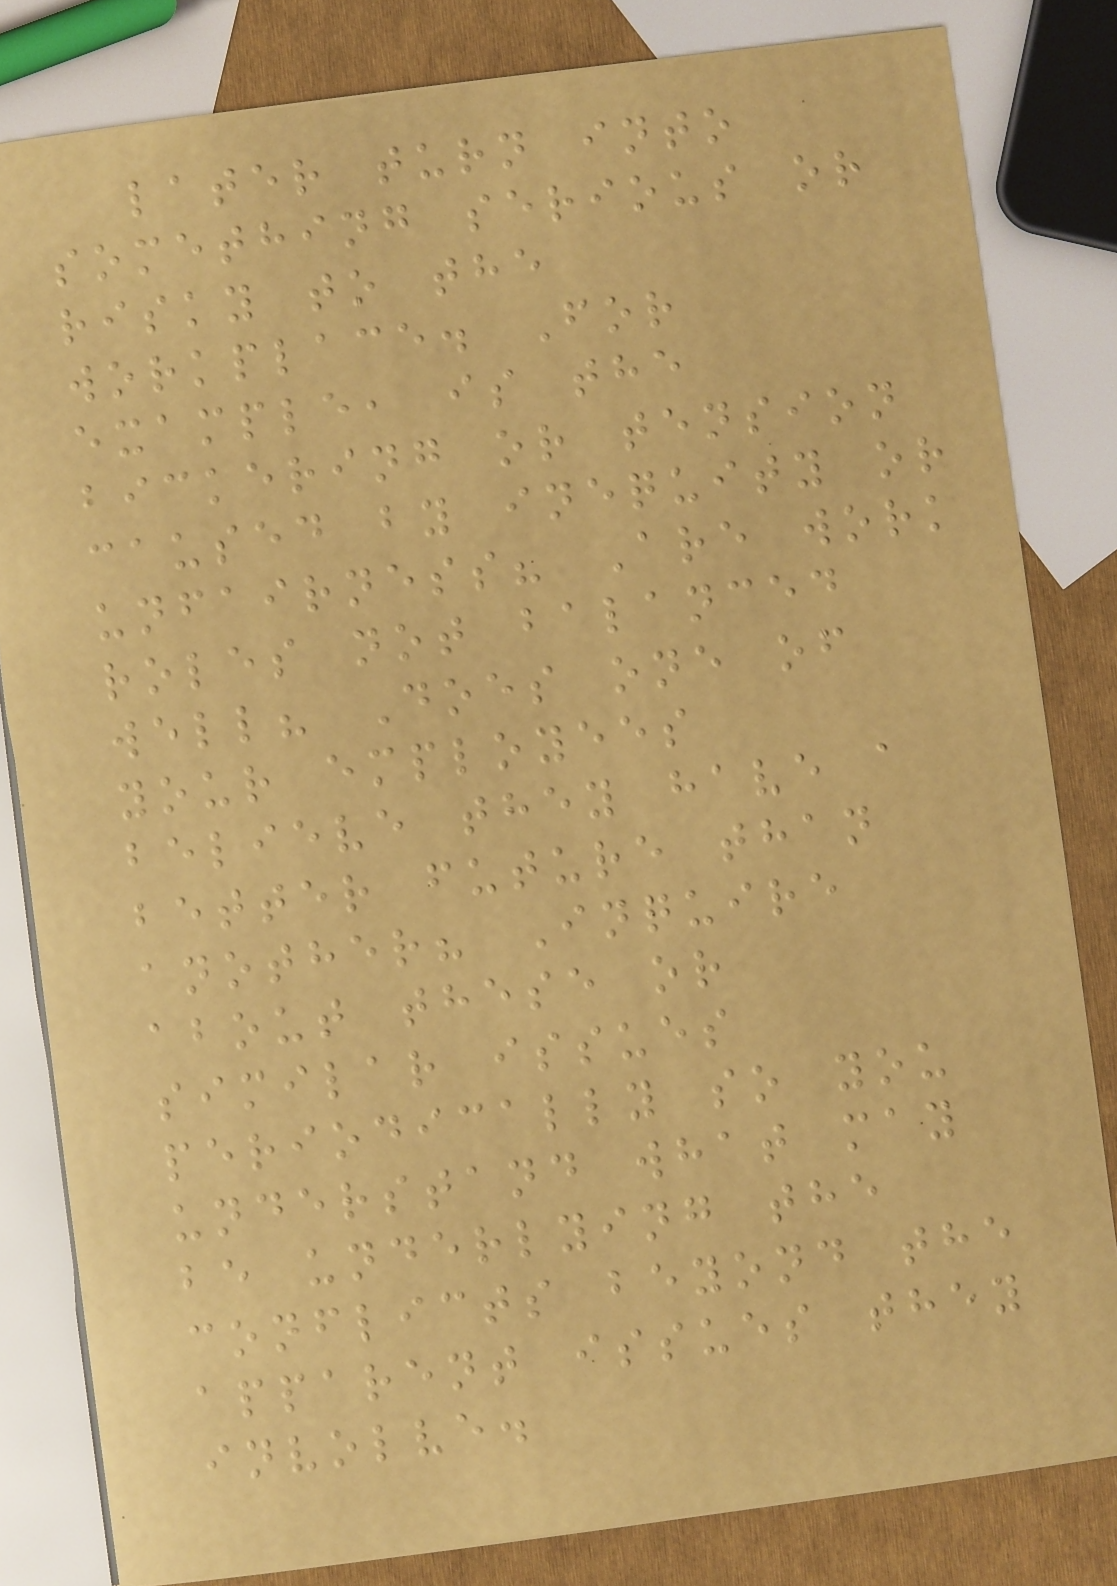later turn into
something serious or
risky to the
workplace. For
example, is the
bickering or tension
caused by inequity or
unfairness? Are work
roles not balanced
well? Does one of
your employees
believe they have a
better future than
another? Inquire
about these or
similar issues
periodically so you
understand what may
be underlying the
conflicts beyond the
apparent issues they
involve.
